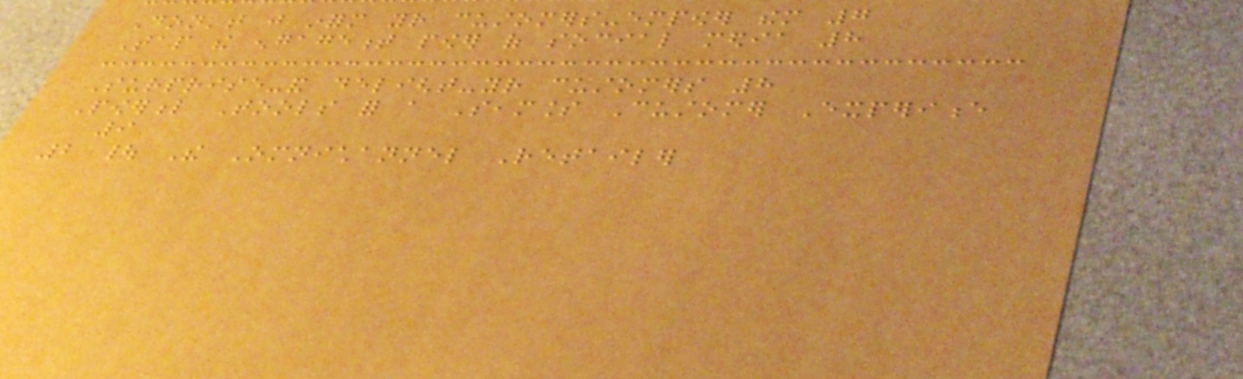Don't just inform your customers-empower them 7
Tap the engagement power of social media 8
Surprise-and delight-your customers 8
Powerful Tools for a Seamless Customer Experience
9
2 | The Omnichannel Retailer
